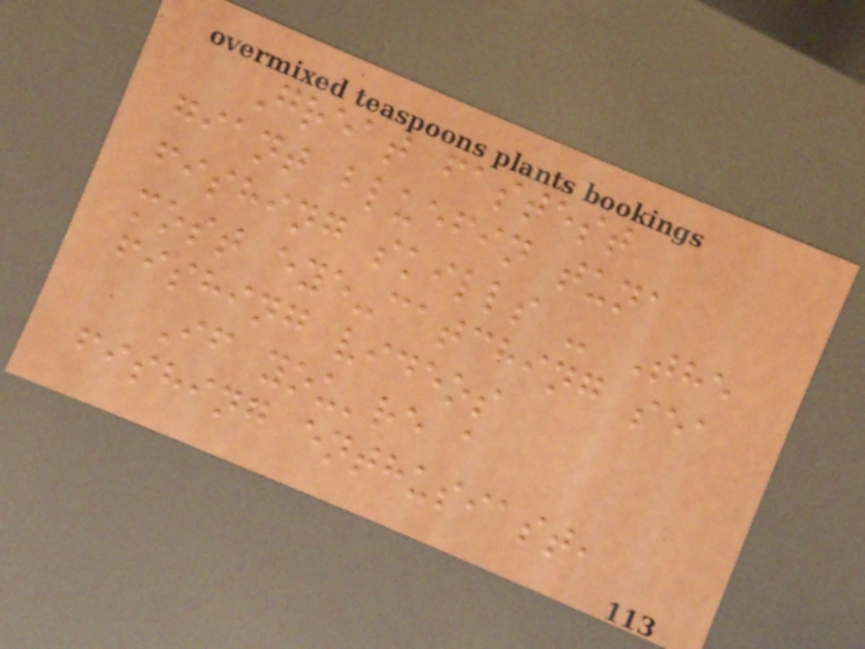Great fastest
giant bluefin tuna
fishing skills - The
most eye-catching sea
fishing videos
If you're a
fishing enthusiast,
